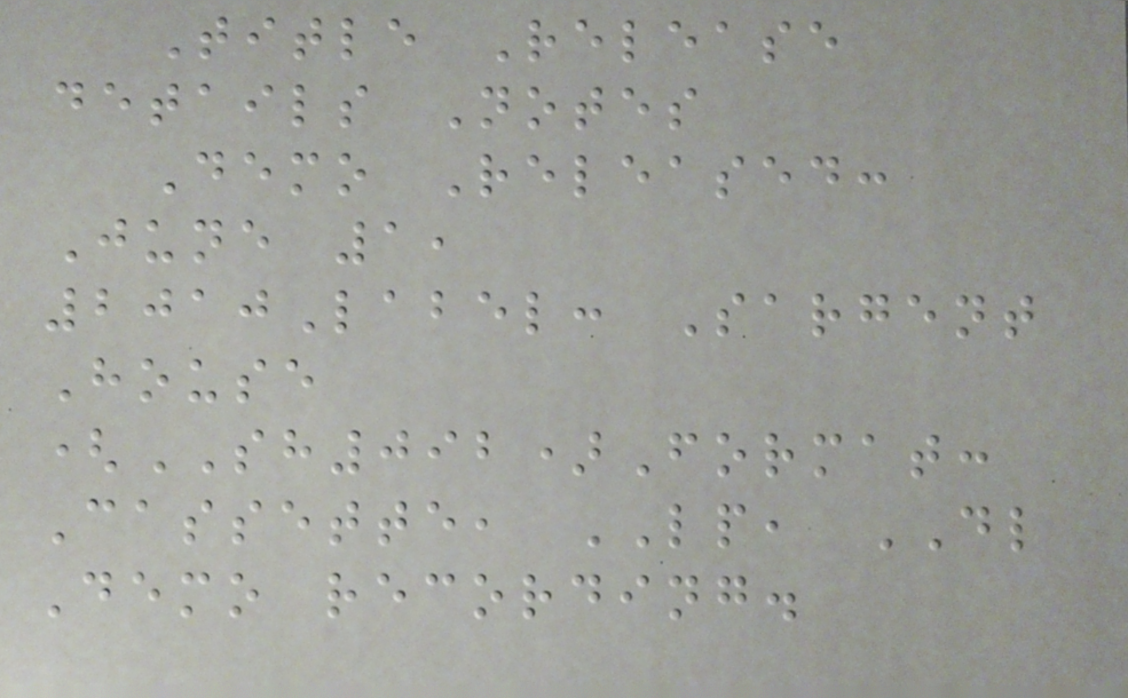Title Release
details Notes
Demo Released:
June 1,
2010Label: Sargent
House
(SH092)Format:
Cassette, LP, DL
Demo recording.
